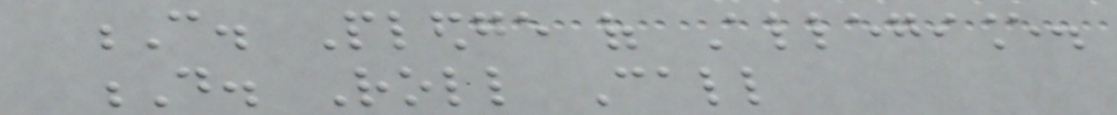C. Pledge of Allegiance.
D. Roll Call
